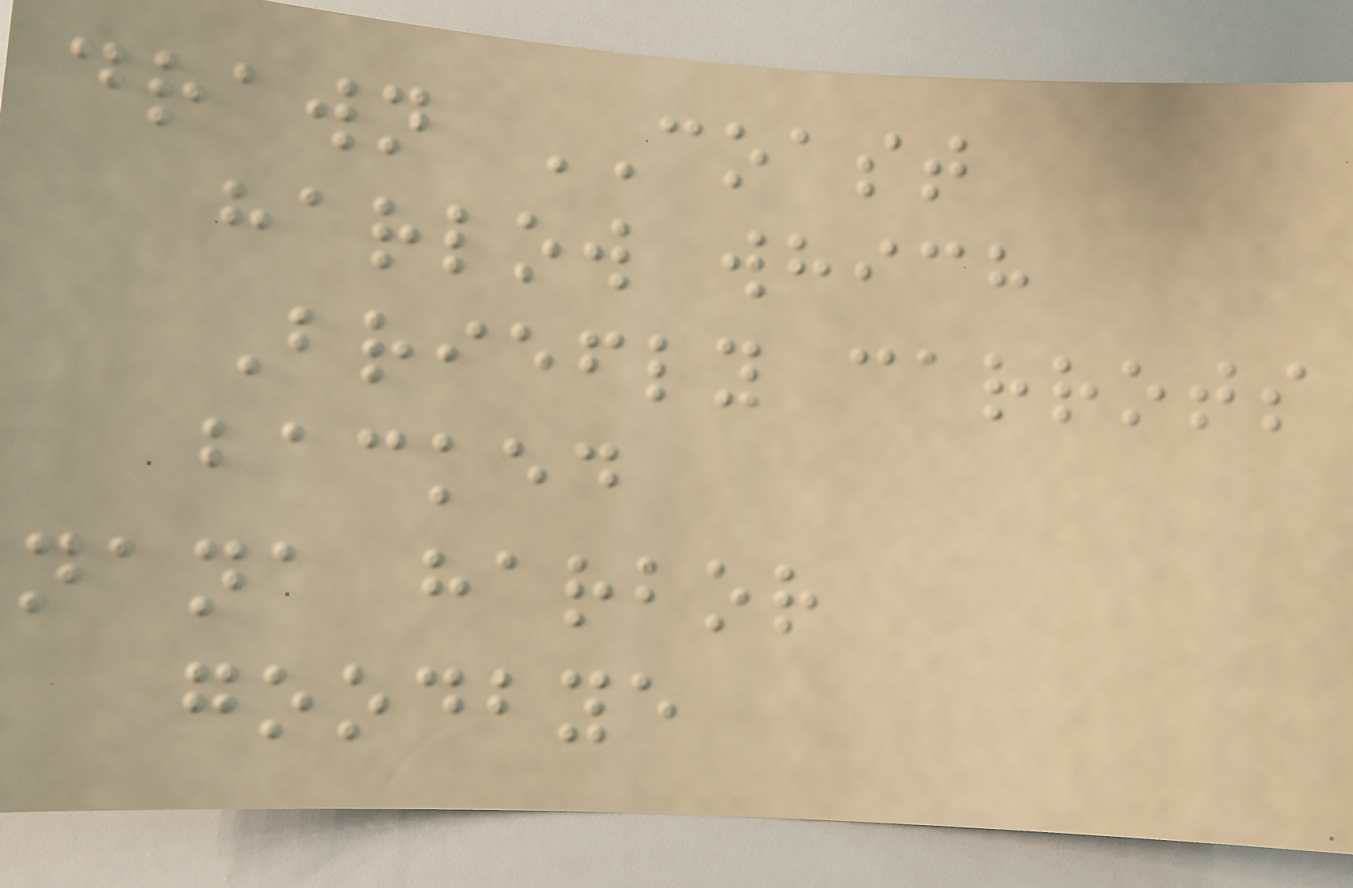drawn COAST
harlow which
Briefly carrots
backed
nana harbor
goodbye
